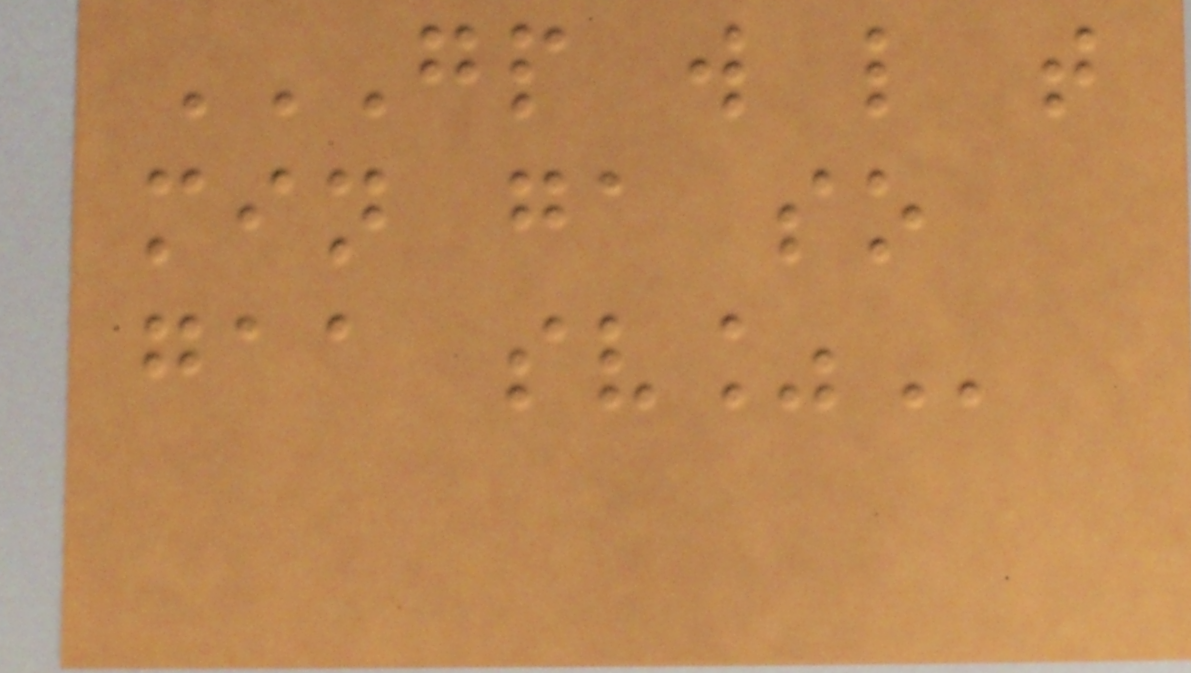GP W L T
MIN GA SO
GAA SV%
